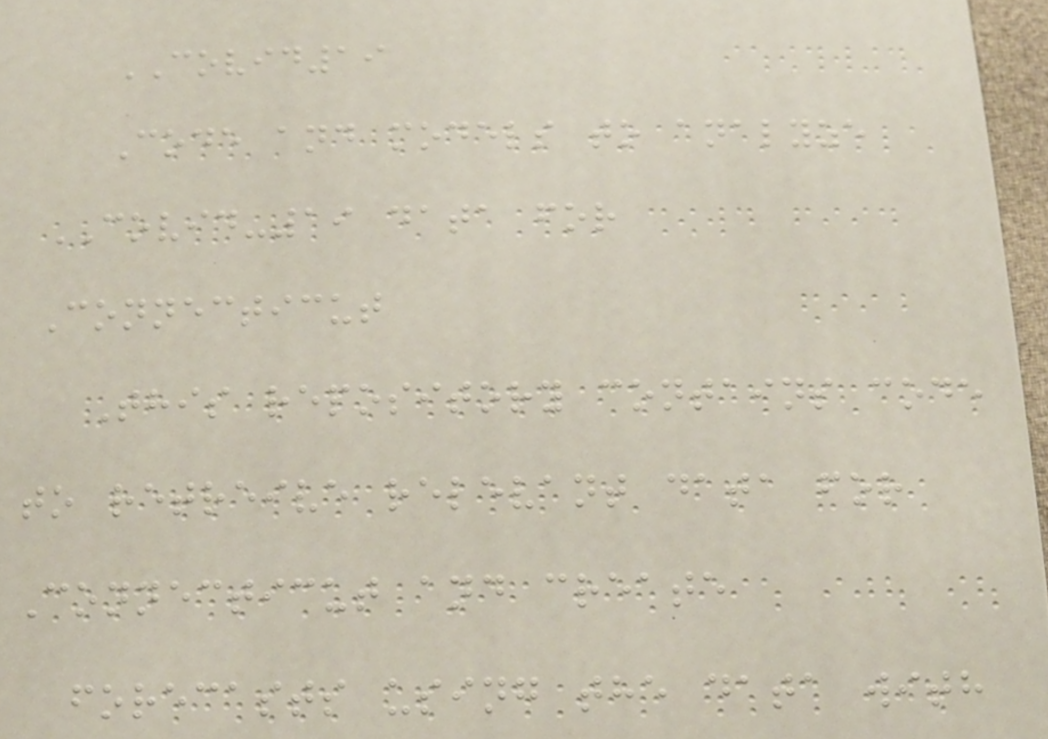COVID19
Code and models to analyze
COVID-19 data for
Connecticut
This repository contains code
to retreive relevant data for
Connecticut and create
forecasts using the data with
